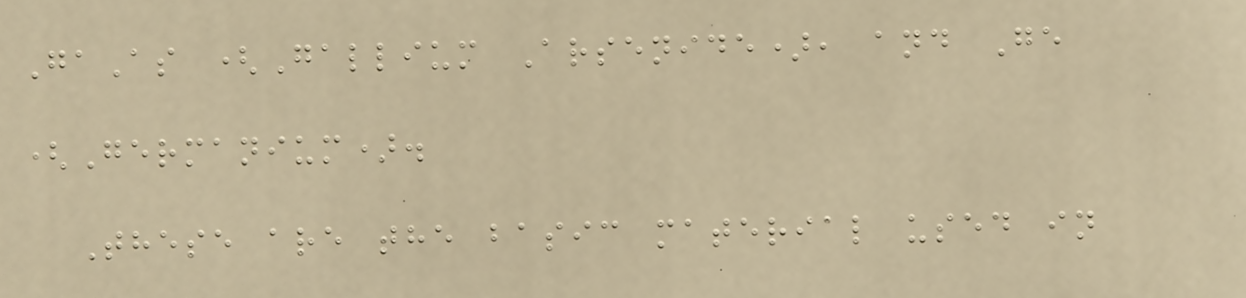GaAs (Gallium Arsenide), and Ge
(Germanium).
These are the basic material used in
